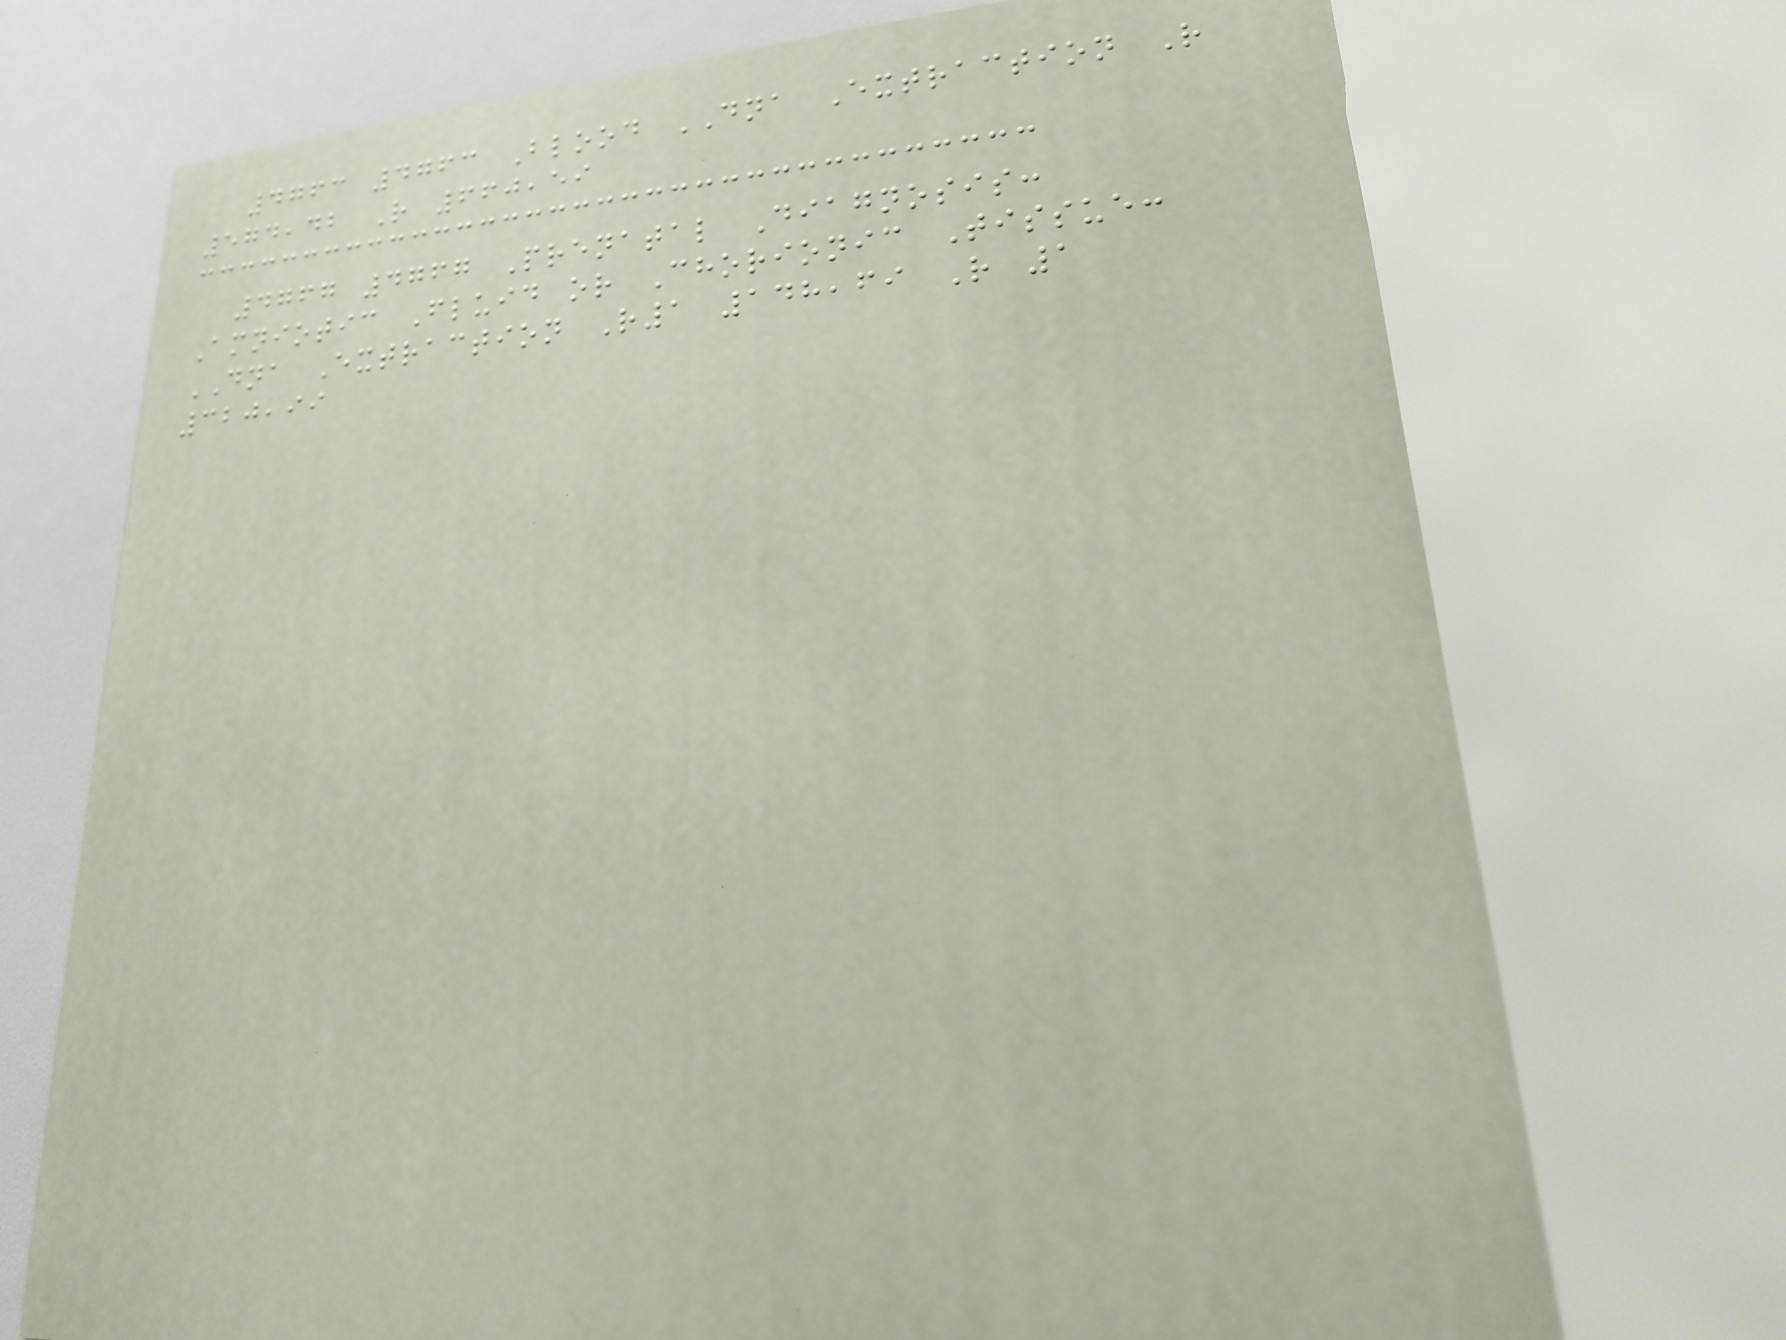4763 4763 Blood DNA Extraction R
574,42 R 660,59
4767 4767 Prenatal Diagnosis:
Amniotic Fluid or Chorionic Tissue:
DNA Extraction R1 148,69 R 1
320,99
